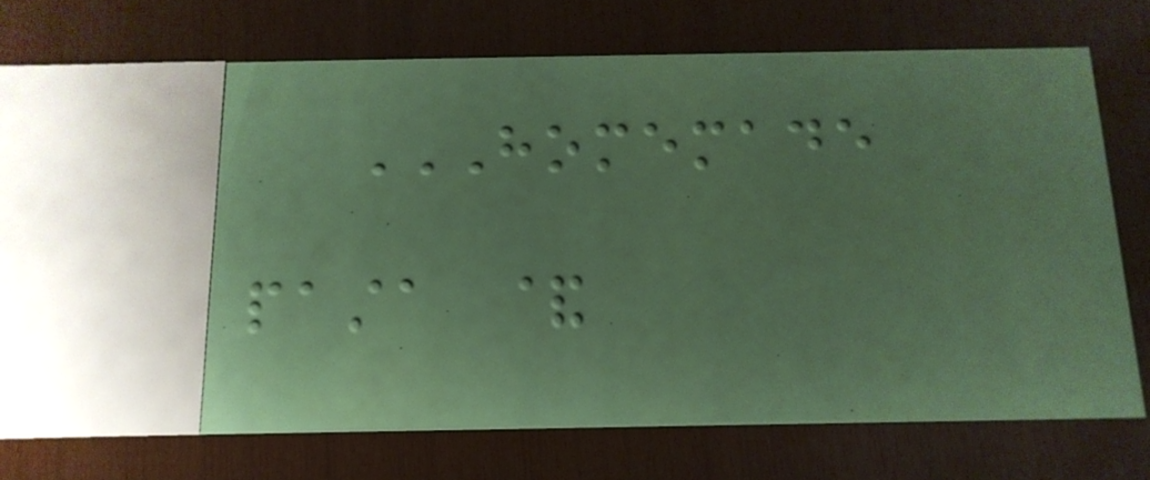HOMEMADE
PASTA &
